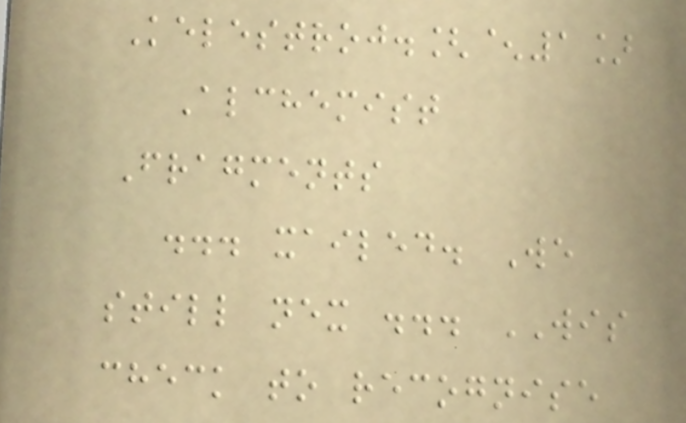Kelestroj.[^1]
Alchemist
Fragments
... xailed. We
still nex ... WIS
check to recognise
